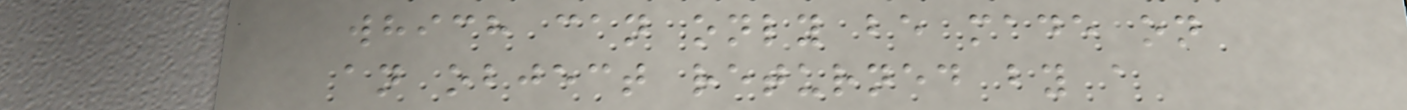which can only be made on
an object returned by a
